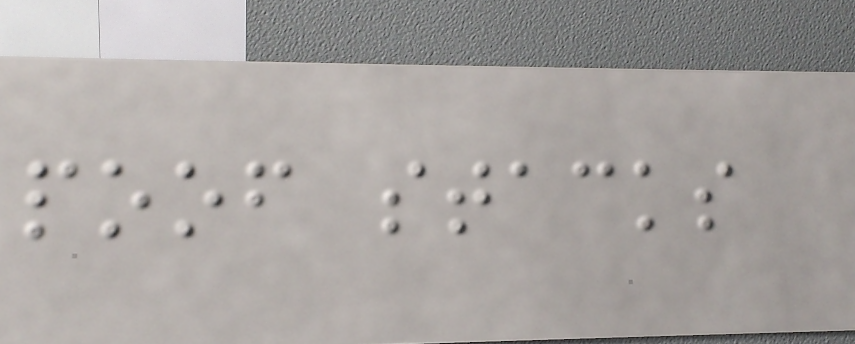poof stacks
